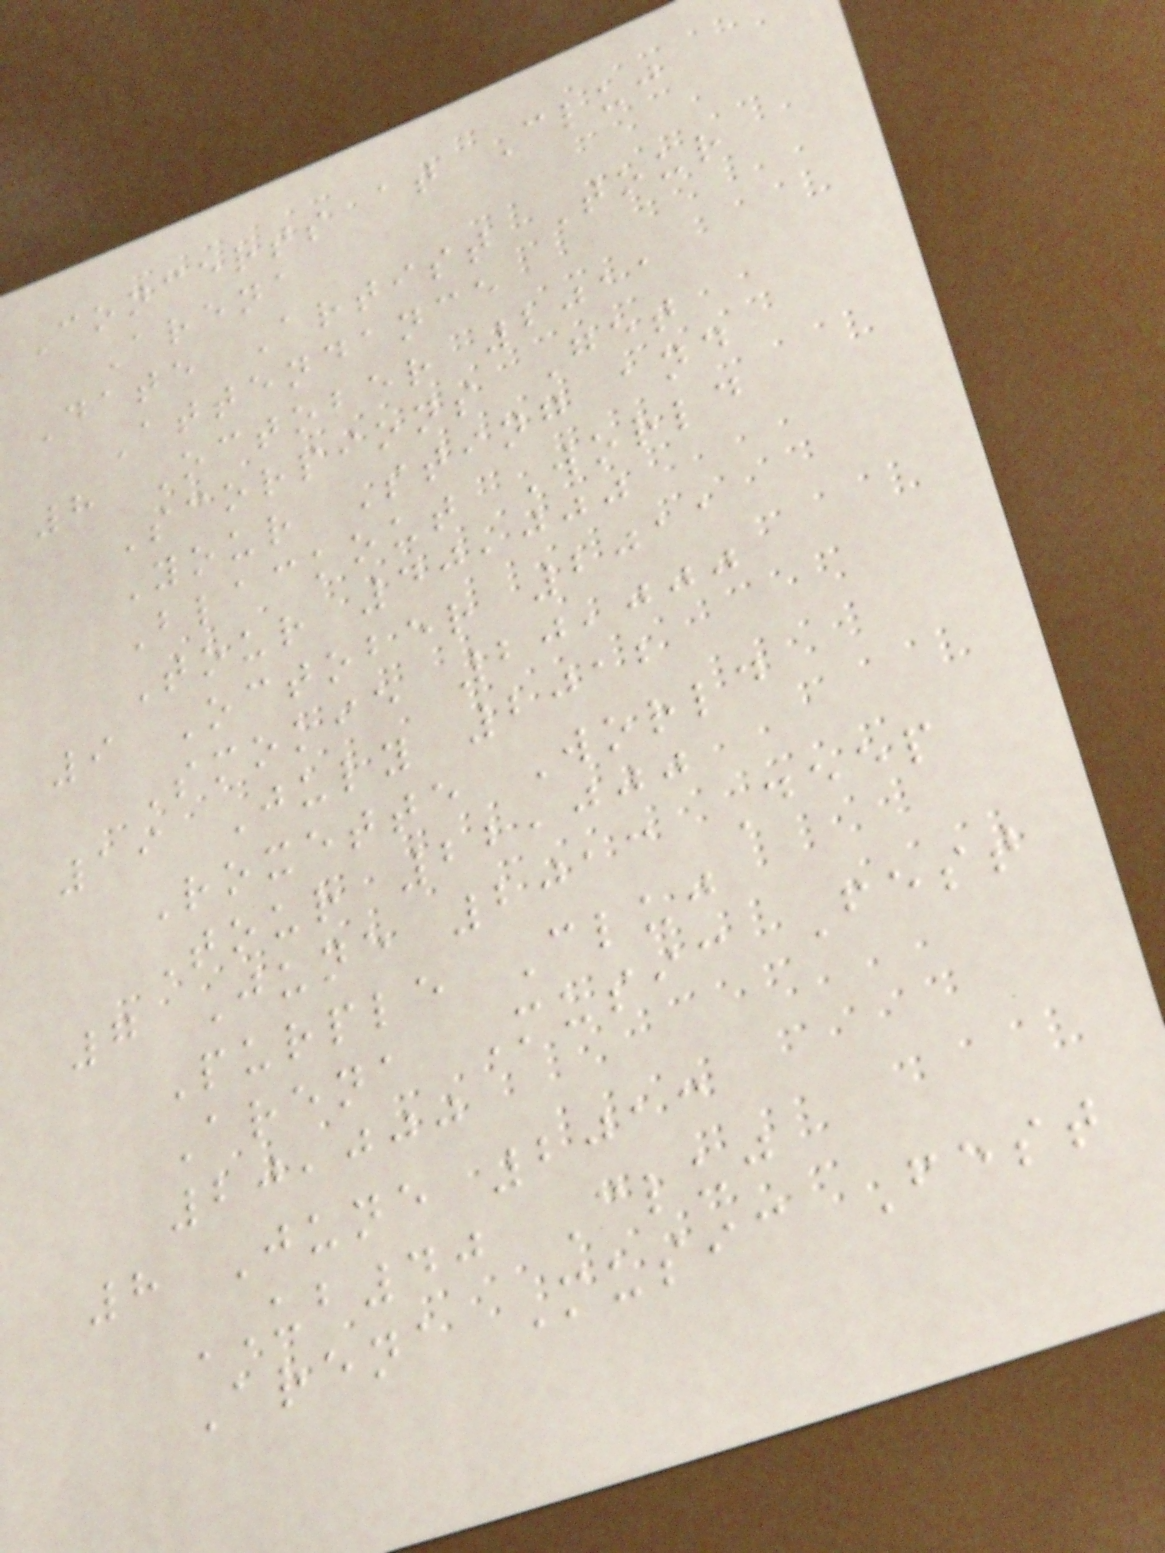Concerts at Cluj
Arena
Date Artist Tour
Attendance
8 October 2011
Scorpions Get
Your Sting and
Blackout World
Tour 40,000
9 October 2011
Smokie 20,000
19 July 2012
Roxette World
Tour 22,000
7 June 2013 Deep
Purple Cluj
Arena Music Fest
20,000
8 June 2013
UB40 Cluj
Arena Music Fest
